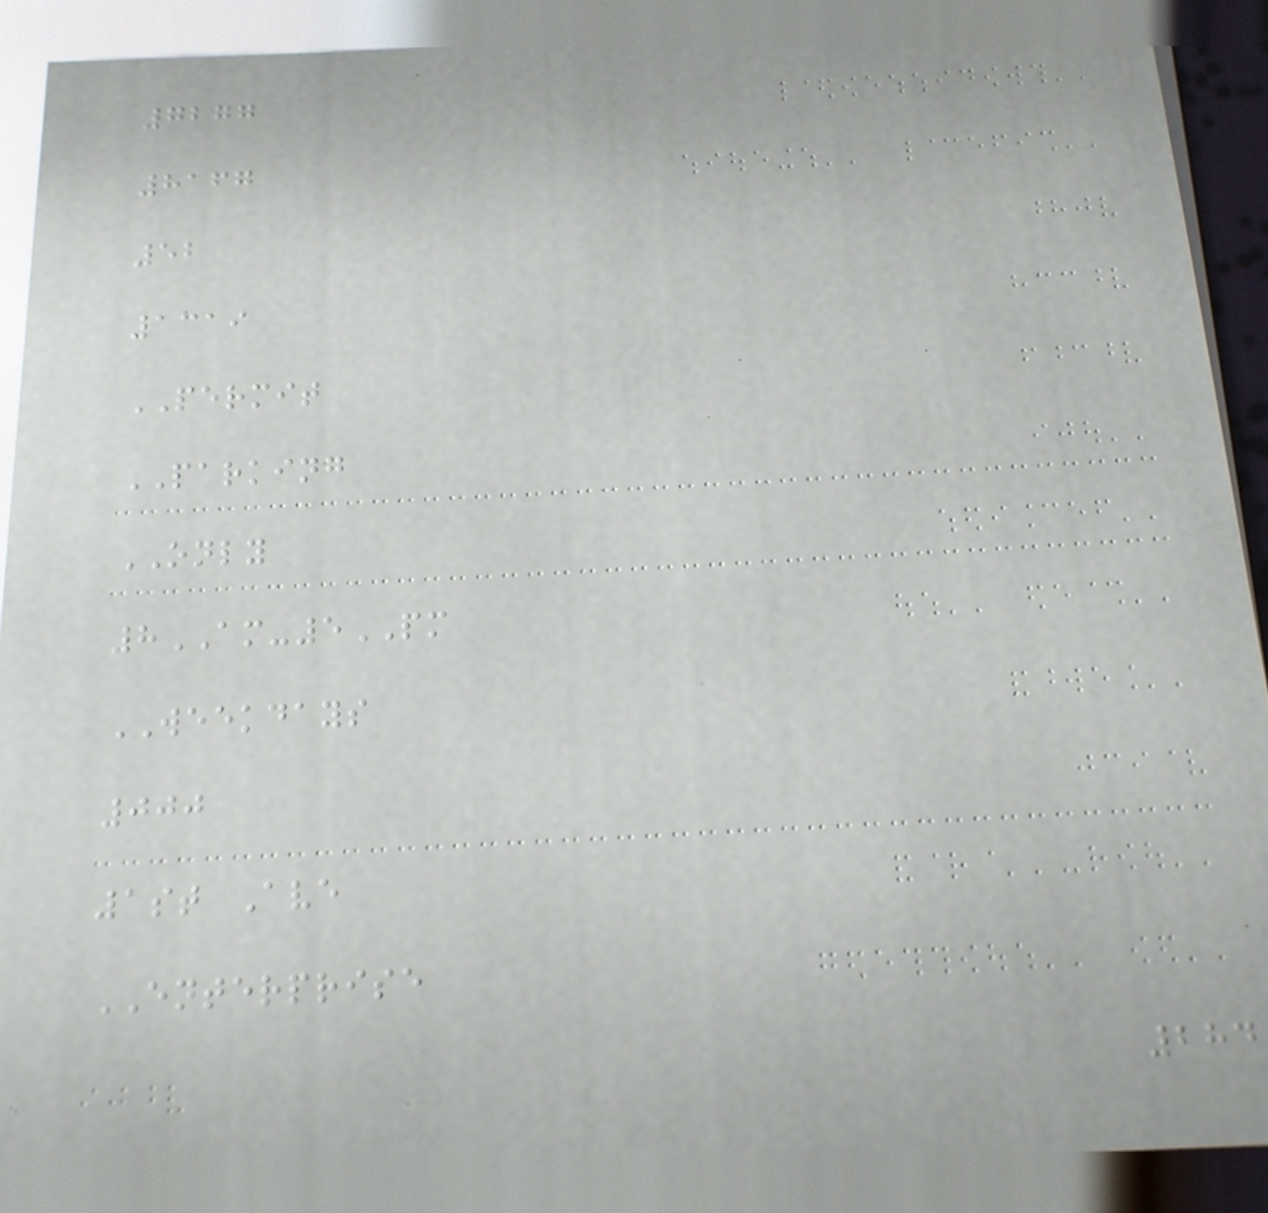7277
8167
52
1319
PERMIT
PARKING
ONLY
8AM-5PM
WEEKDAYS
000
1st Ave
ENTERPRISE
284
